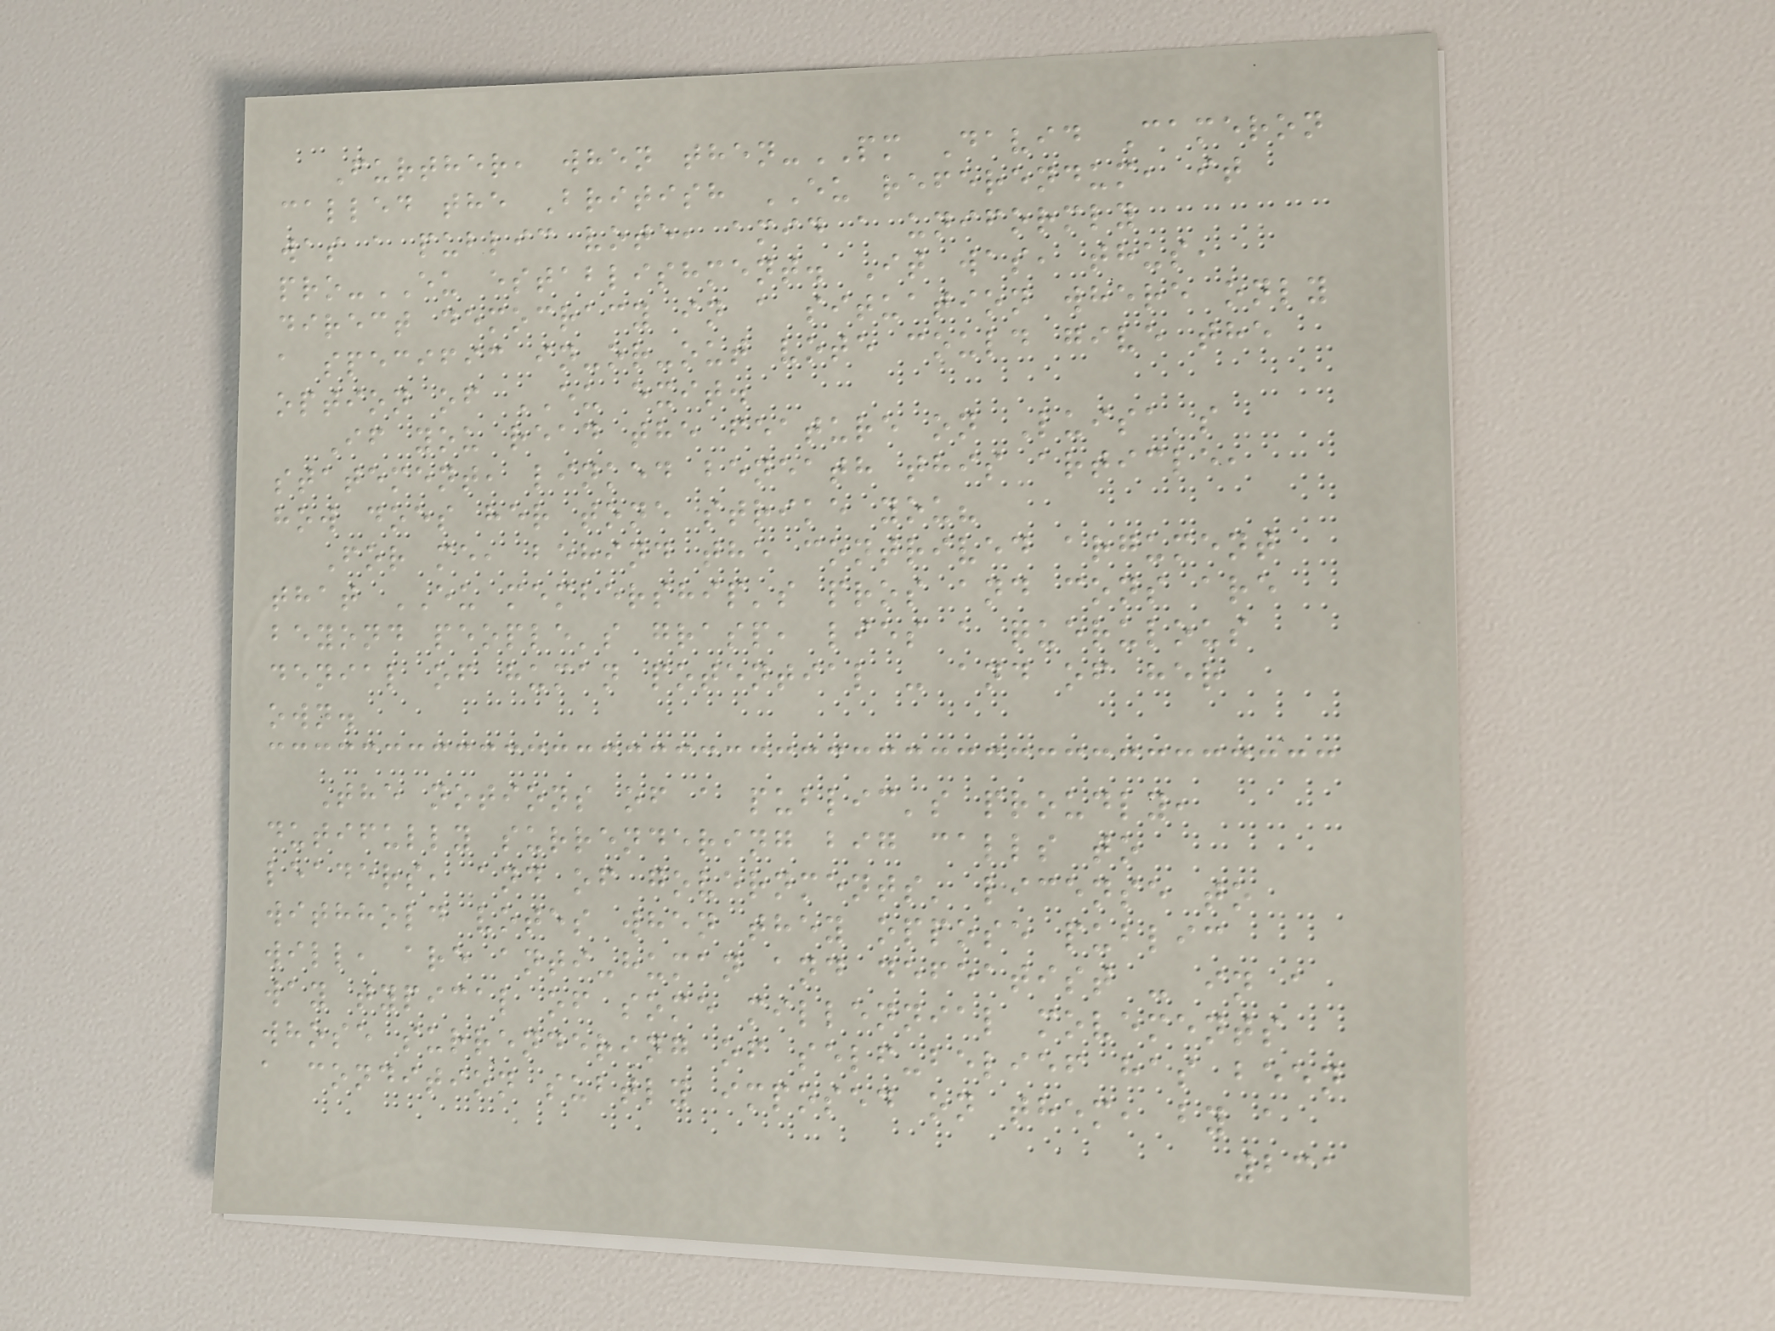Further, when then-PM David Cameron
called the British EU referendum, it
was a public vote, amid a uniformly
pro-EU establishment. It was, thus,
direct democracy in a situation where only
a specific in-or-out vote could give the
option of EU exit.
If you read the feature on Luisa's
statement, linked beneath this article,
how does her tone strike you?
For me, behind the contrived argument
that EU membership's pros and cons are
beyond people's grasp, lies a querulous
denial of human potential - and of her
own.
The notions of a public's proudly,
dutifully surrendering big calls to
leaders, and of governments' license to
withhold votes when they oppose public
will, are anti-human and defeatist - in a
way typical of some millennial movements
whose surrendering of self-belief has been
a condition subtly imposed on them, by a
231
